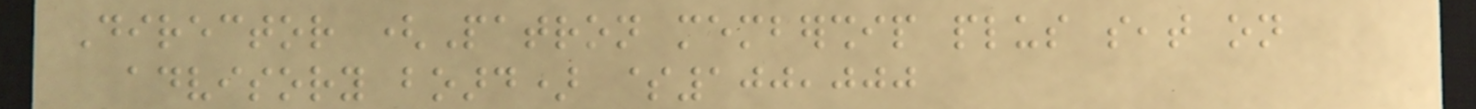Director (Patron membership plus seat on
advisory board) $100,000
